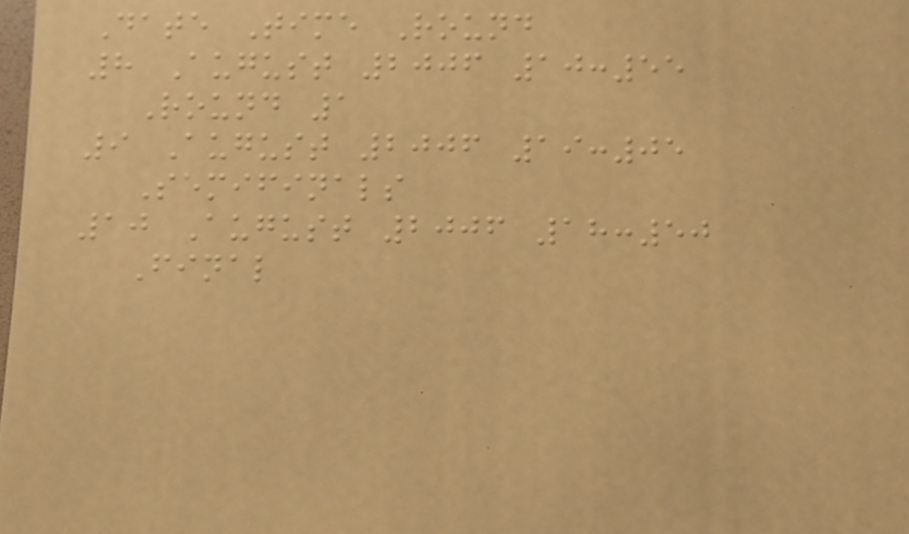Date Time Round
8 August 2006 10:55
Round 1
9 August 2006 19:05
Semifinals
10 August 2006 18:50
Final
